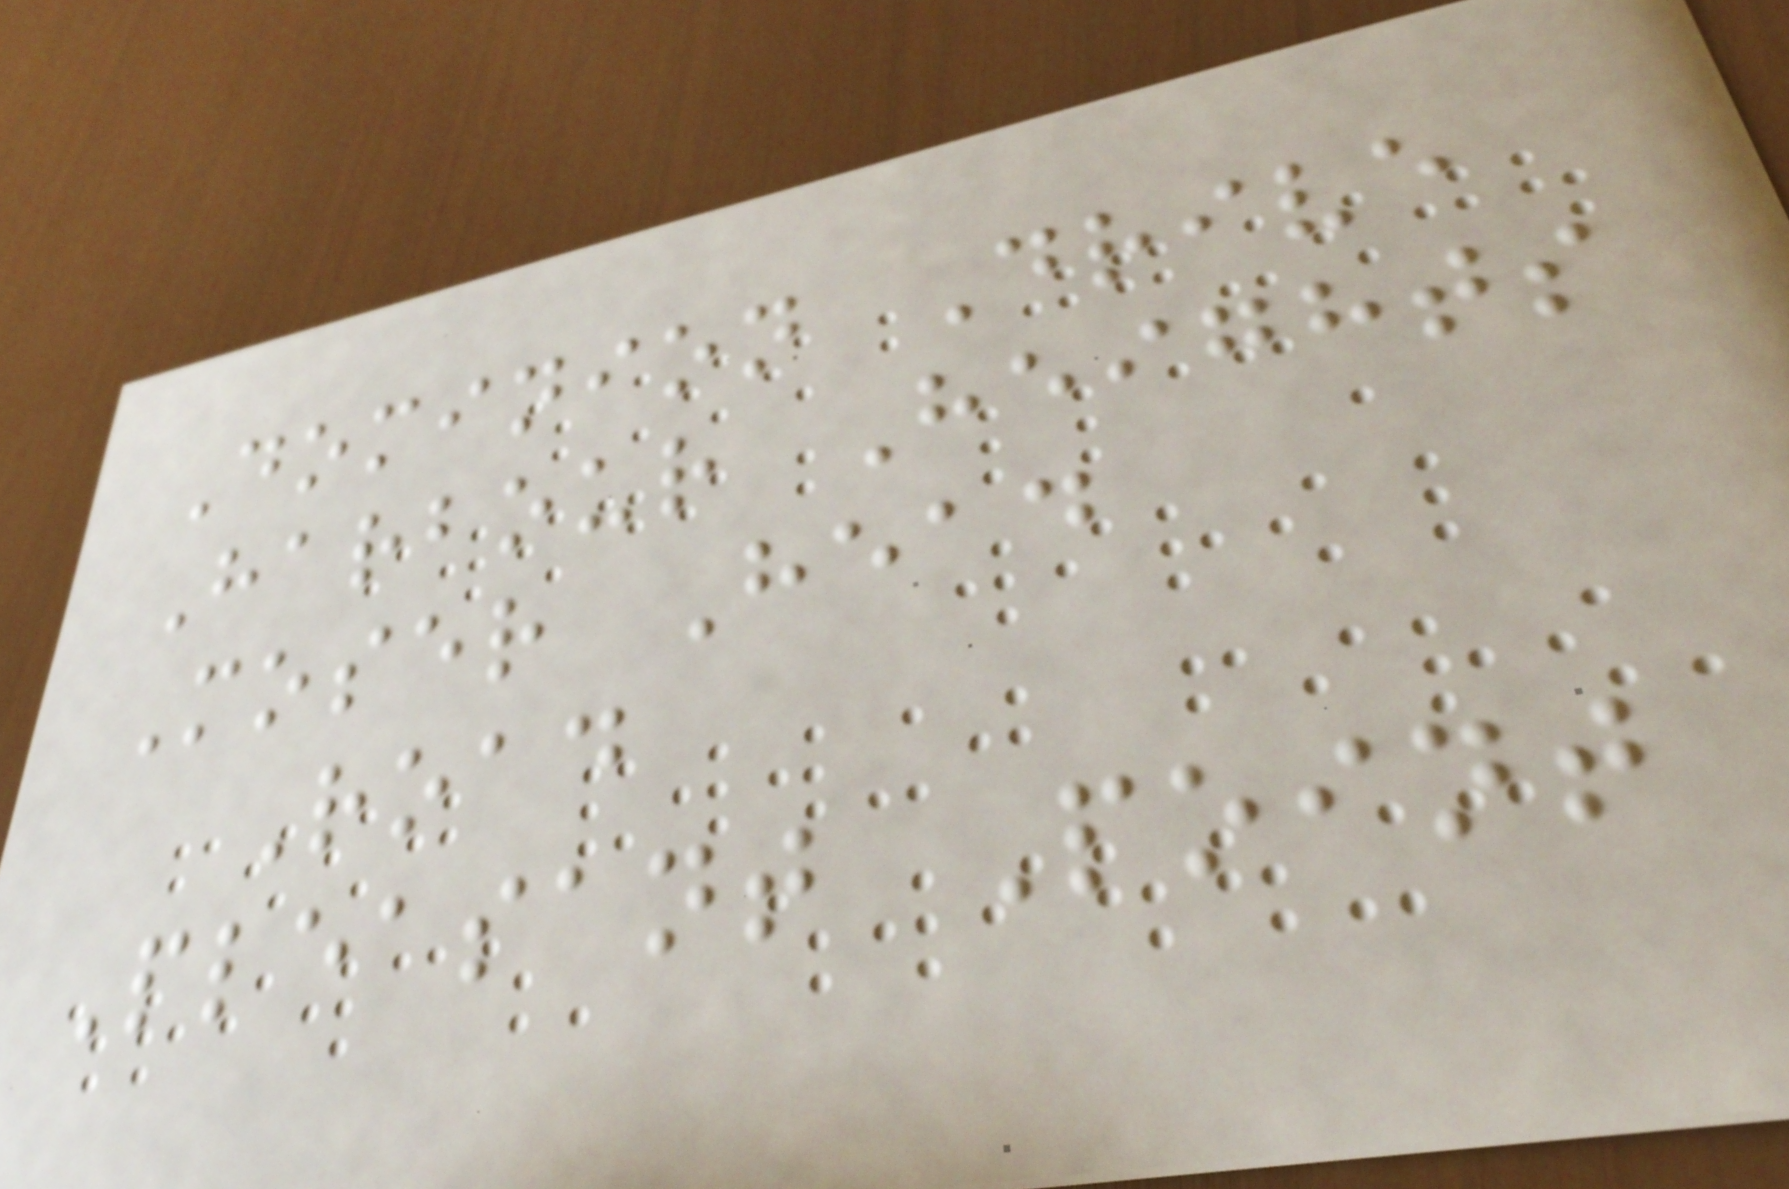Dominion Drive
Harbour Heights
Moser Head
Road
Pleasant Point
